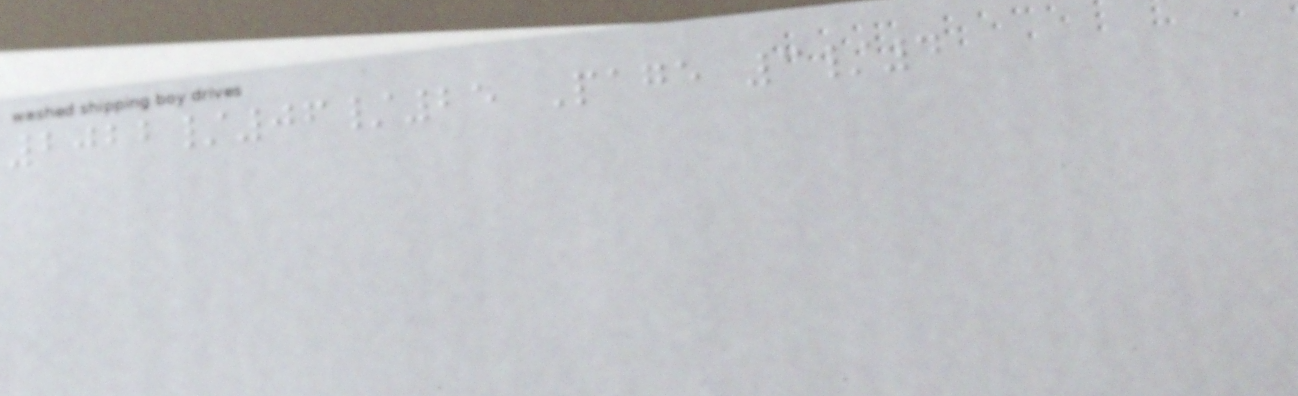2022/06/25 Page 3/4
